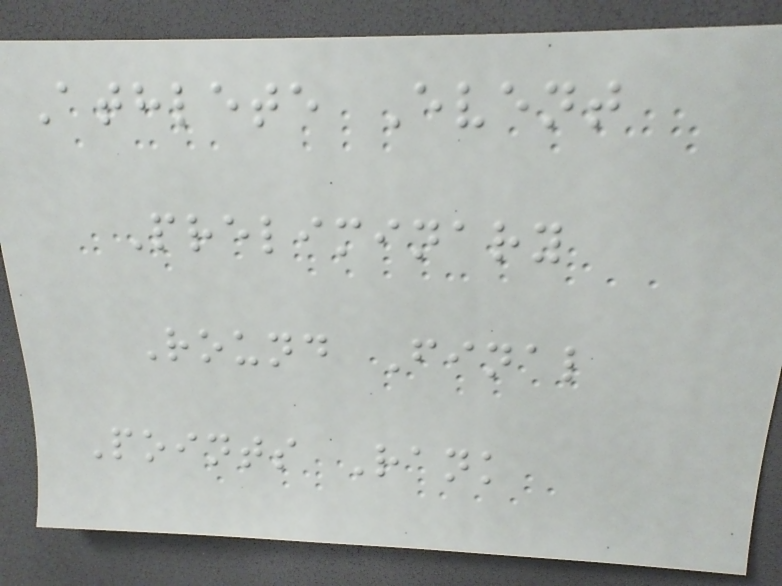Athlete Event
Preliminary
Round Final
Points Rank
